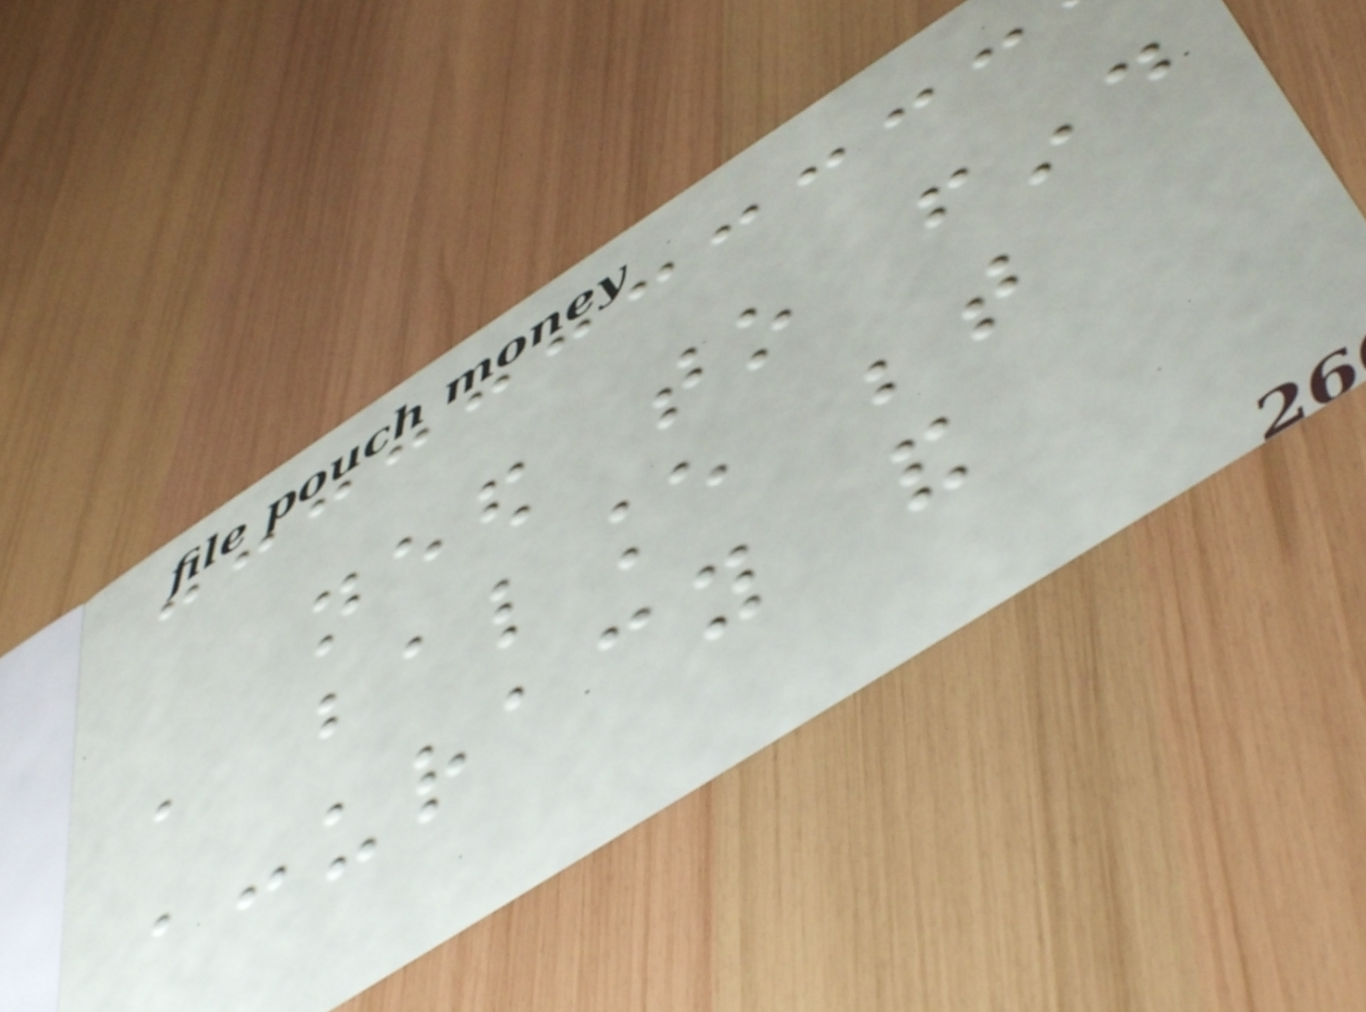need to find
a balance between
accuracy and
